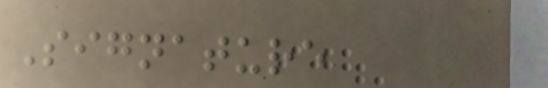Signature
